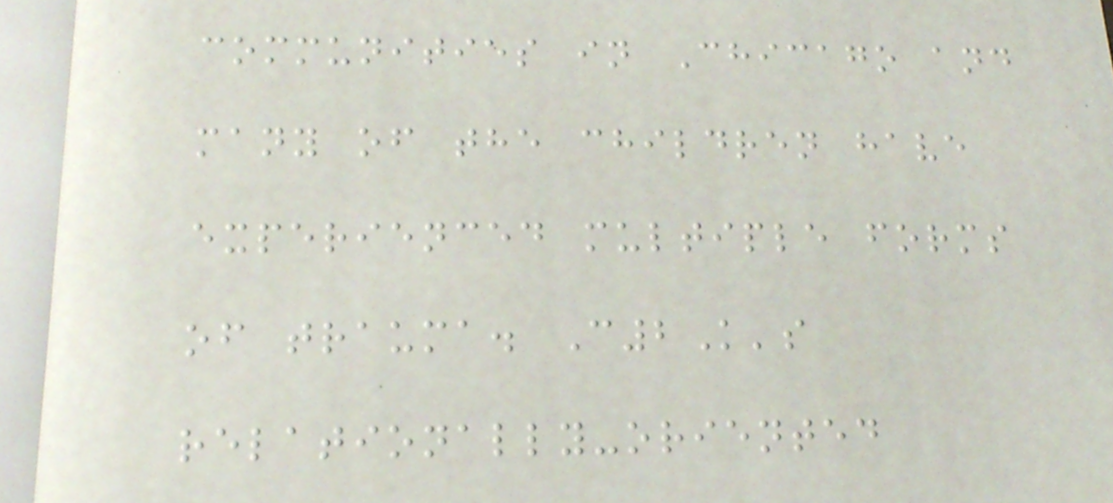communities in Chicago and
many of the children have
experienced multiple forms
of trauma. C2K's
relationally-oriented
